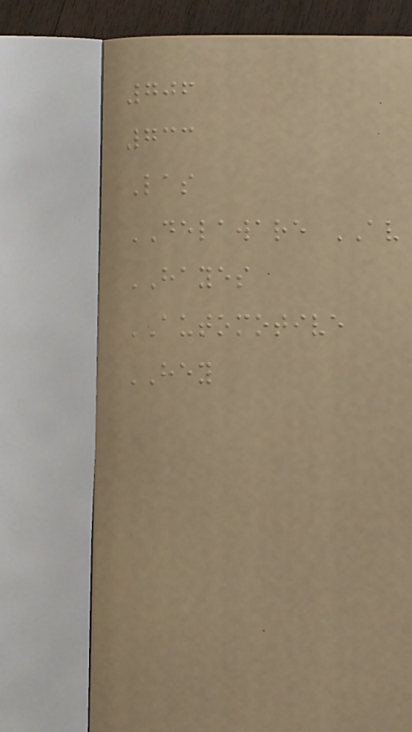706
733
Las
DELAWARE AV
HAYES
AUTOMOTIVE
HEY
